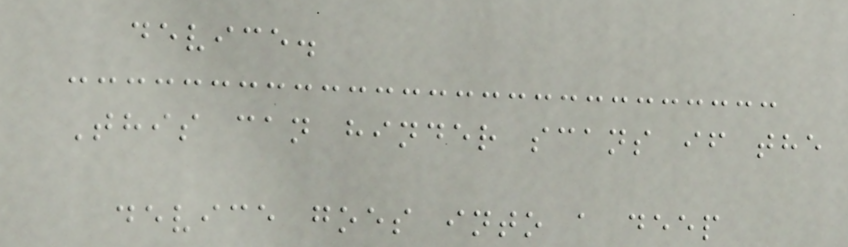device.
This can hinder scans if the
device goes into a deep
